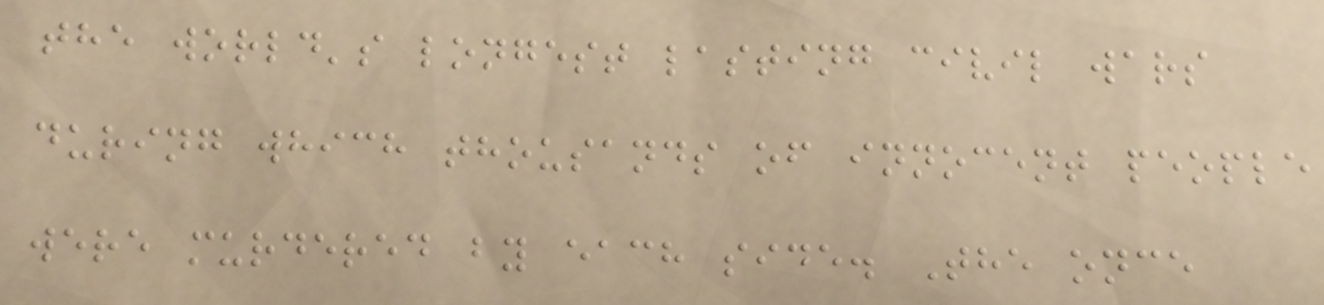the world's longest lasting civil wars
during which thousands of innocent people
were murdered by each side. The once
